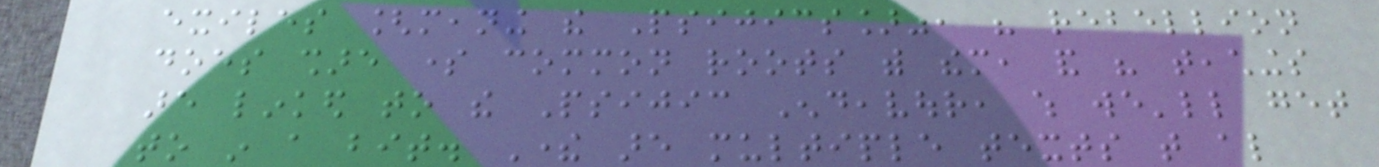exiles [meaning the Psijics]", his rebellion
does share some common roots with them, and his teachings
are linked to the Psijic Endeavour, which we'll get
to in a bit. There are multiple texts that also
